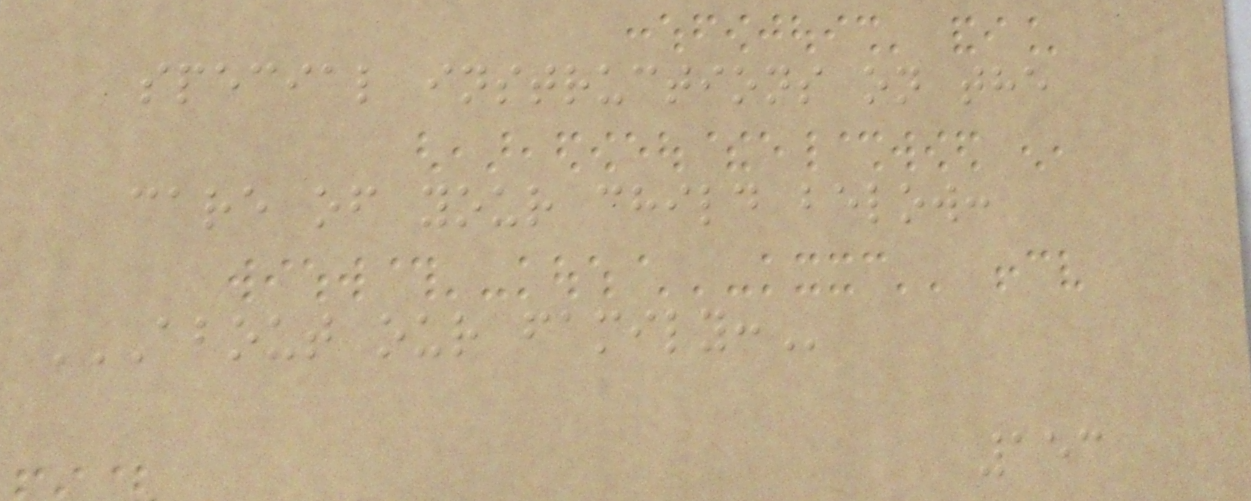special instructions on the
care of your child below:
ABOUT OUR FAMILY:
153
